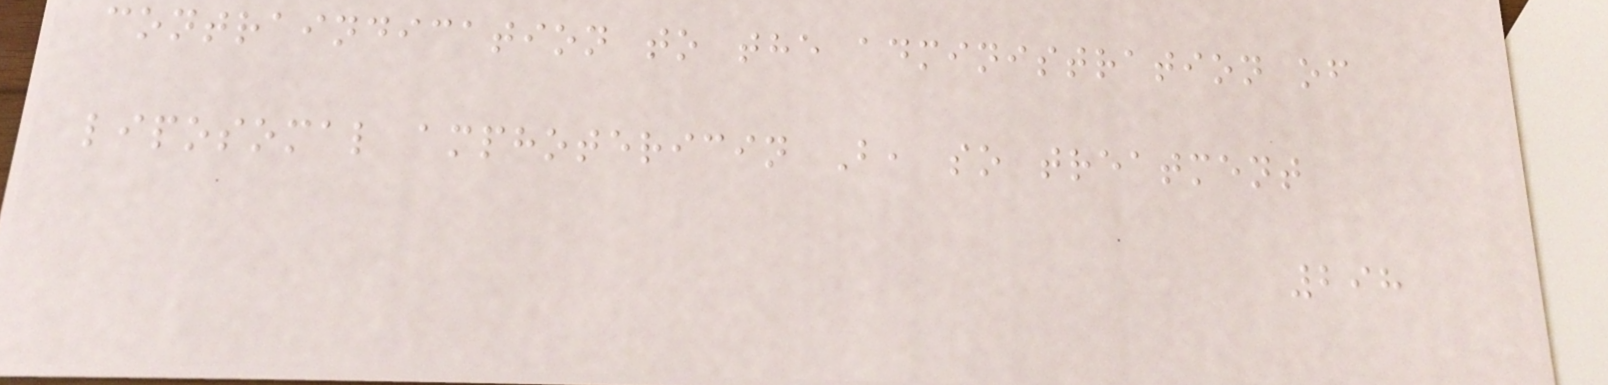contraindication to the administration of
liposomal amphotericin B, so treatment
298
